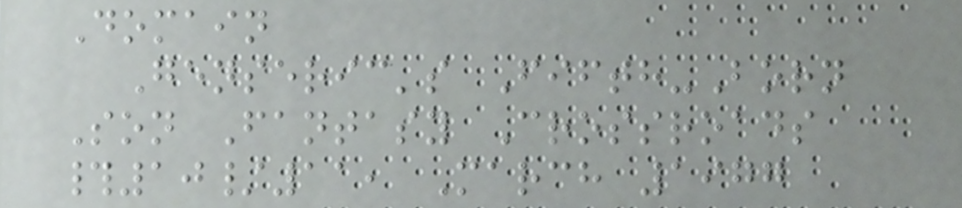Domain
Genseric's Fifth-Born
Son Fantasy Crossroads
#10/11, March 1977
